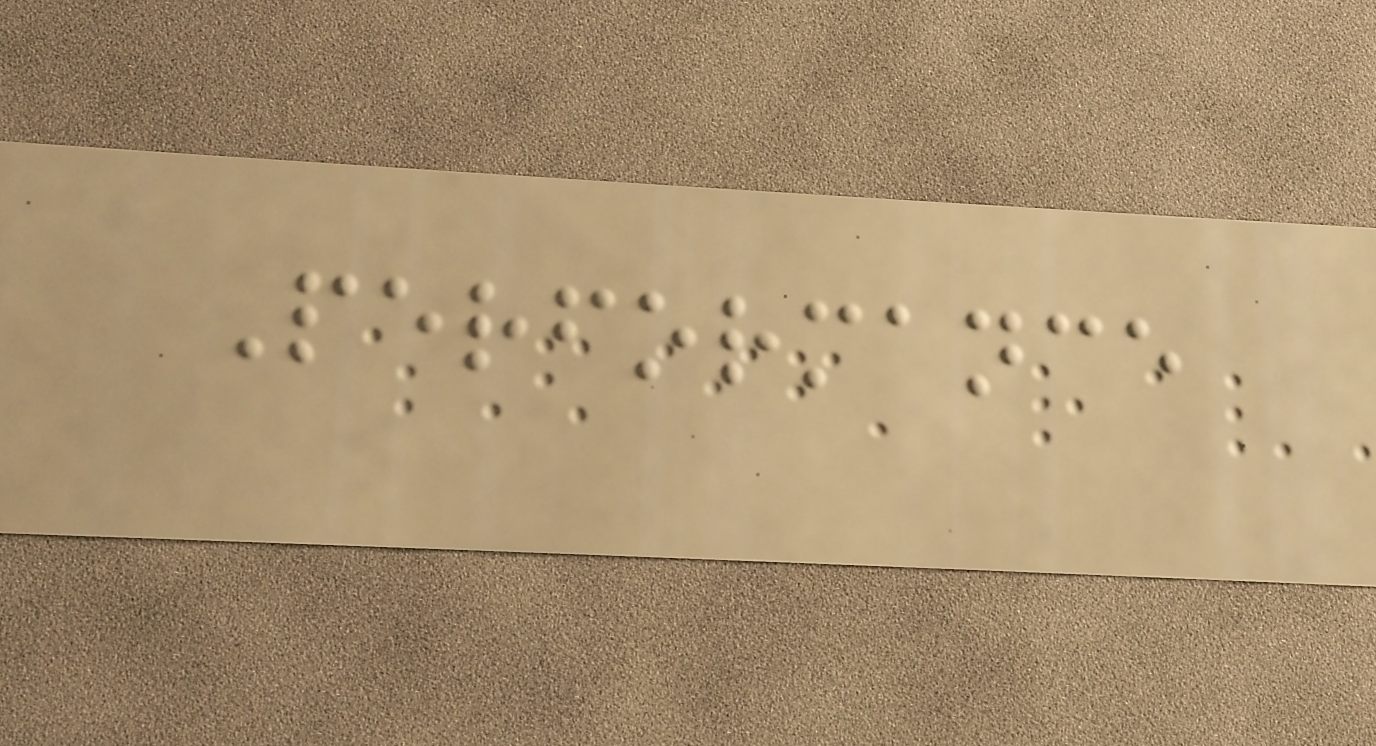Performance
